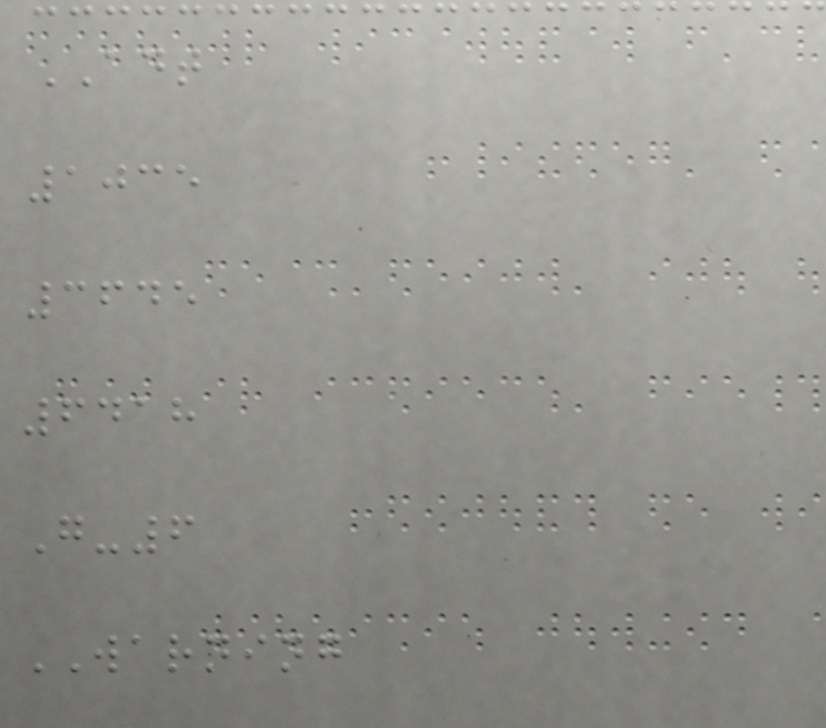ADT
1035
3645
6418
G-6
WARNING
